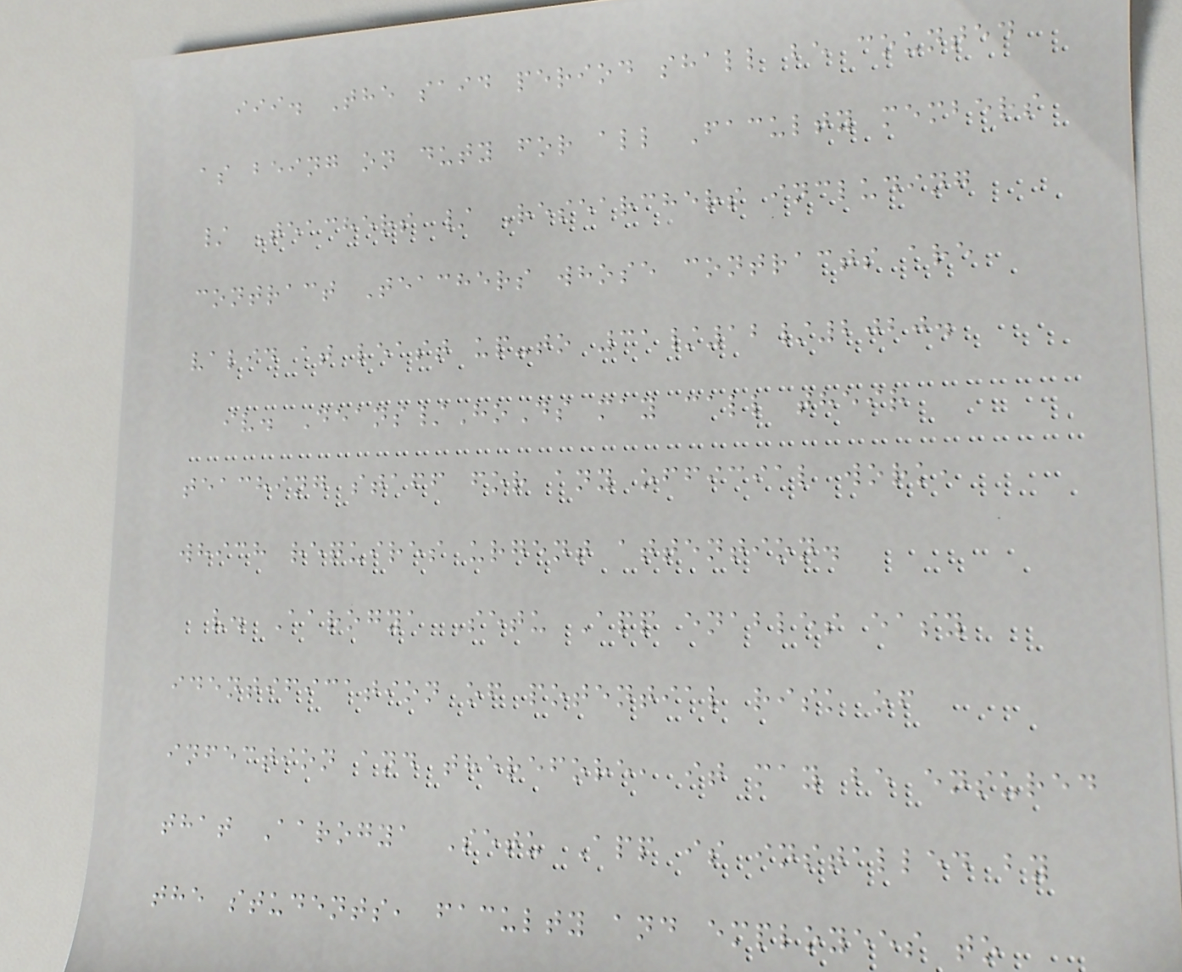iii. The said period shall be counted
as being on duty for all Faculty members
/ Teachers / Researchers including
contract Teachers whose contracts are
valid at least up-to 31/12/2020.
iv. Deans/HoDs may call their
teaching staff for any official work,
which requires urgent attention.
v. Aarogya Setu App enables easy
identification of potential risk of
infection and therefore, it may be ensured
that Aarogya Setu App is installed by
the students, faculty and employees to
